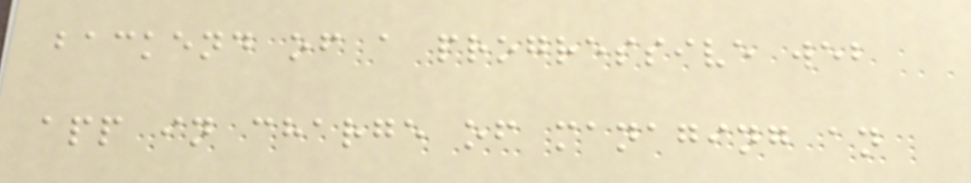backend of a progressive web
app in charge of managing an
